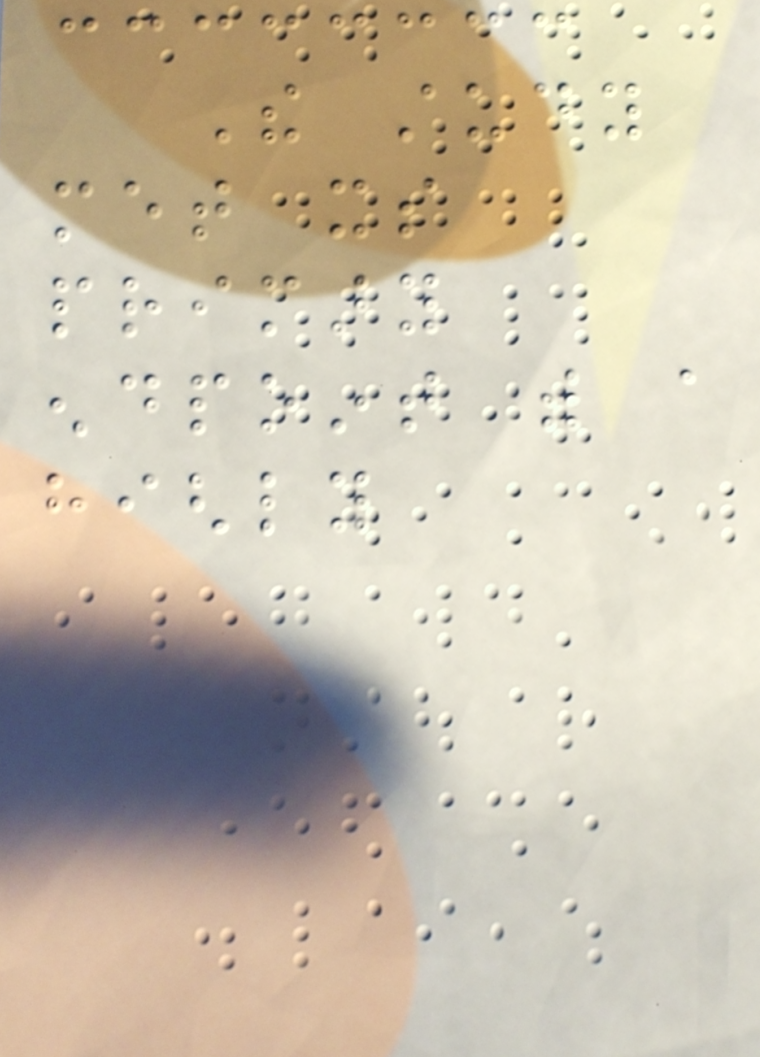The study
met its
primary
endpoint with a
highly
